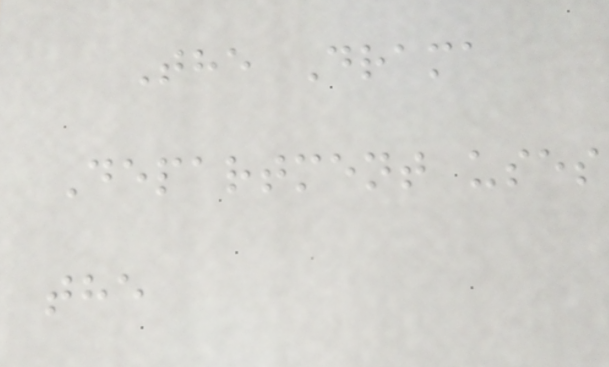The Drama
Department uses
the
